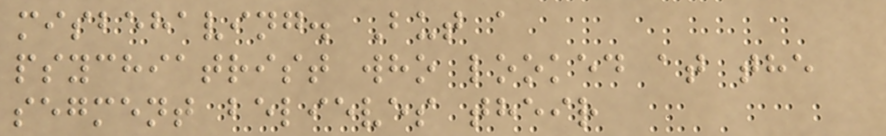misbehaving. But a
psychiatrist who looked at the
segment believes their
